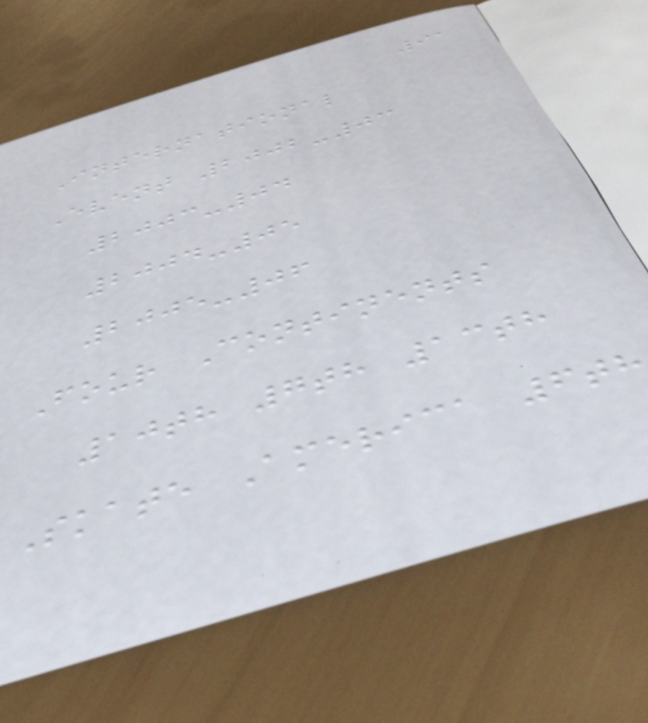91
International
Event 2002-03
2003-04
2004-05
2005-06
Four Continents
10th 7th 13th
Skate America 6th
